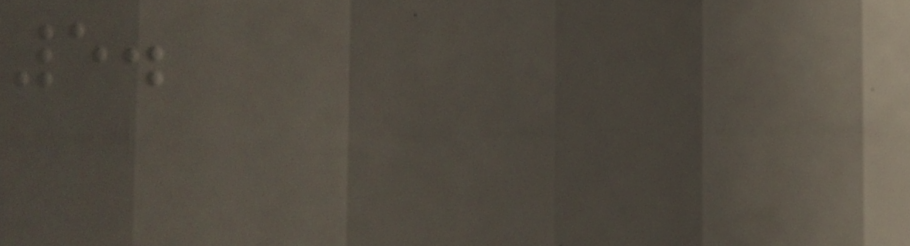5.
